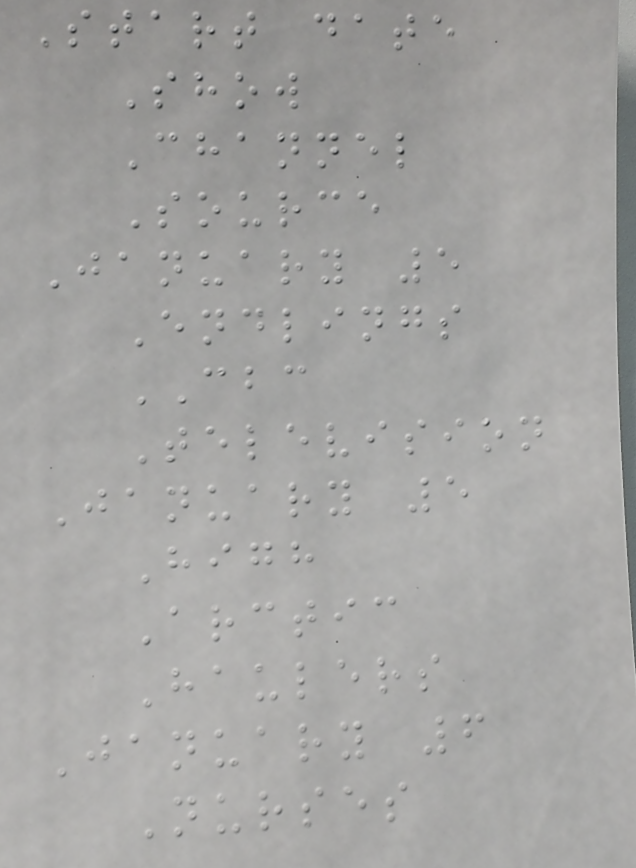Start date
Show
Channel
Source
January 5
Endlings
CBC
Television
January 5
High
Arctic
Haulers
January 6
Nurses
